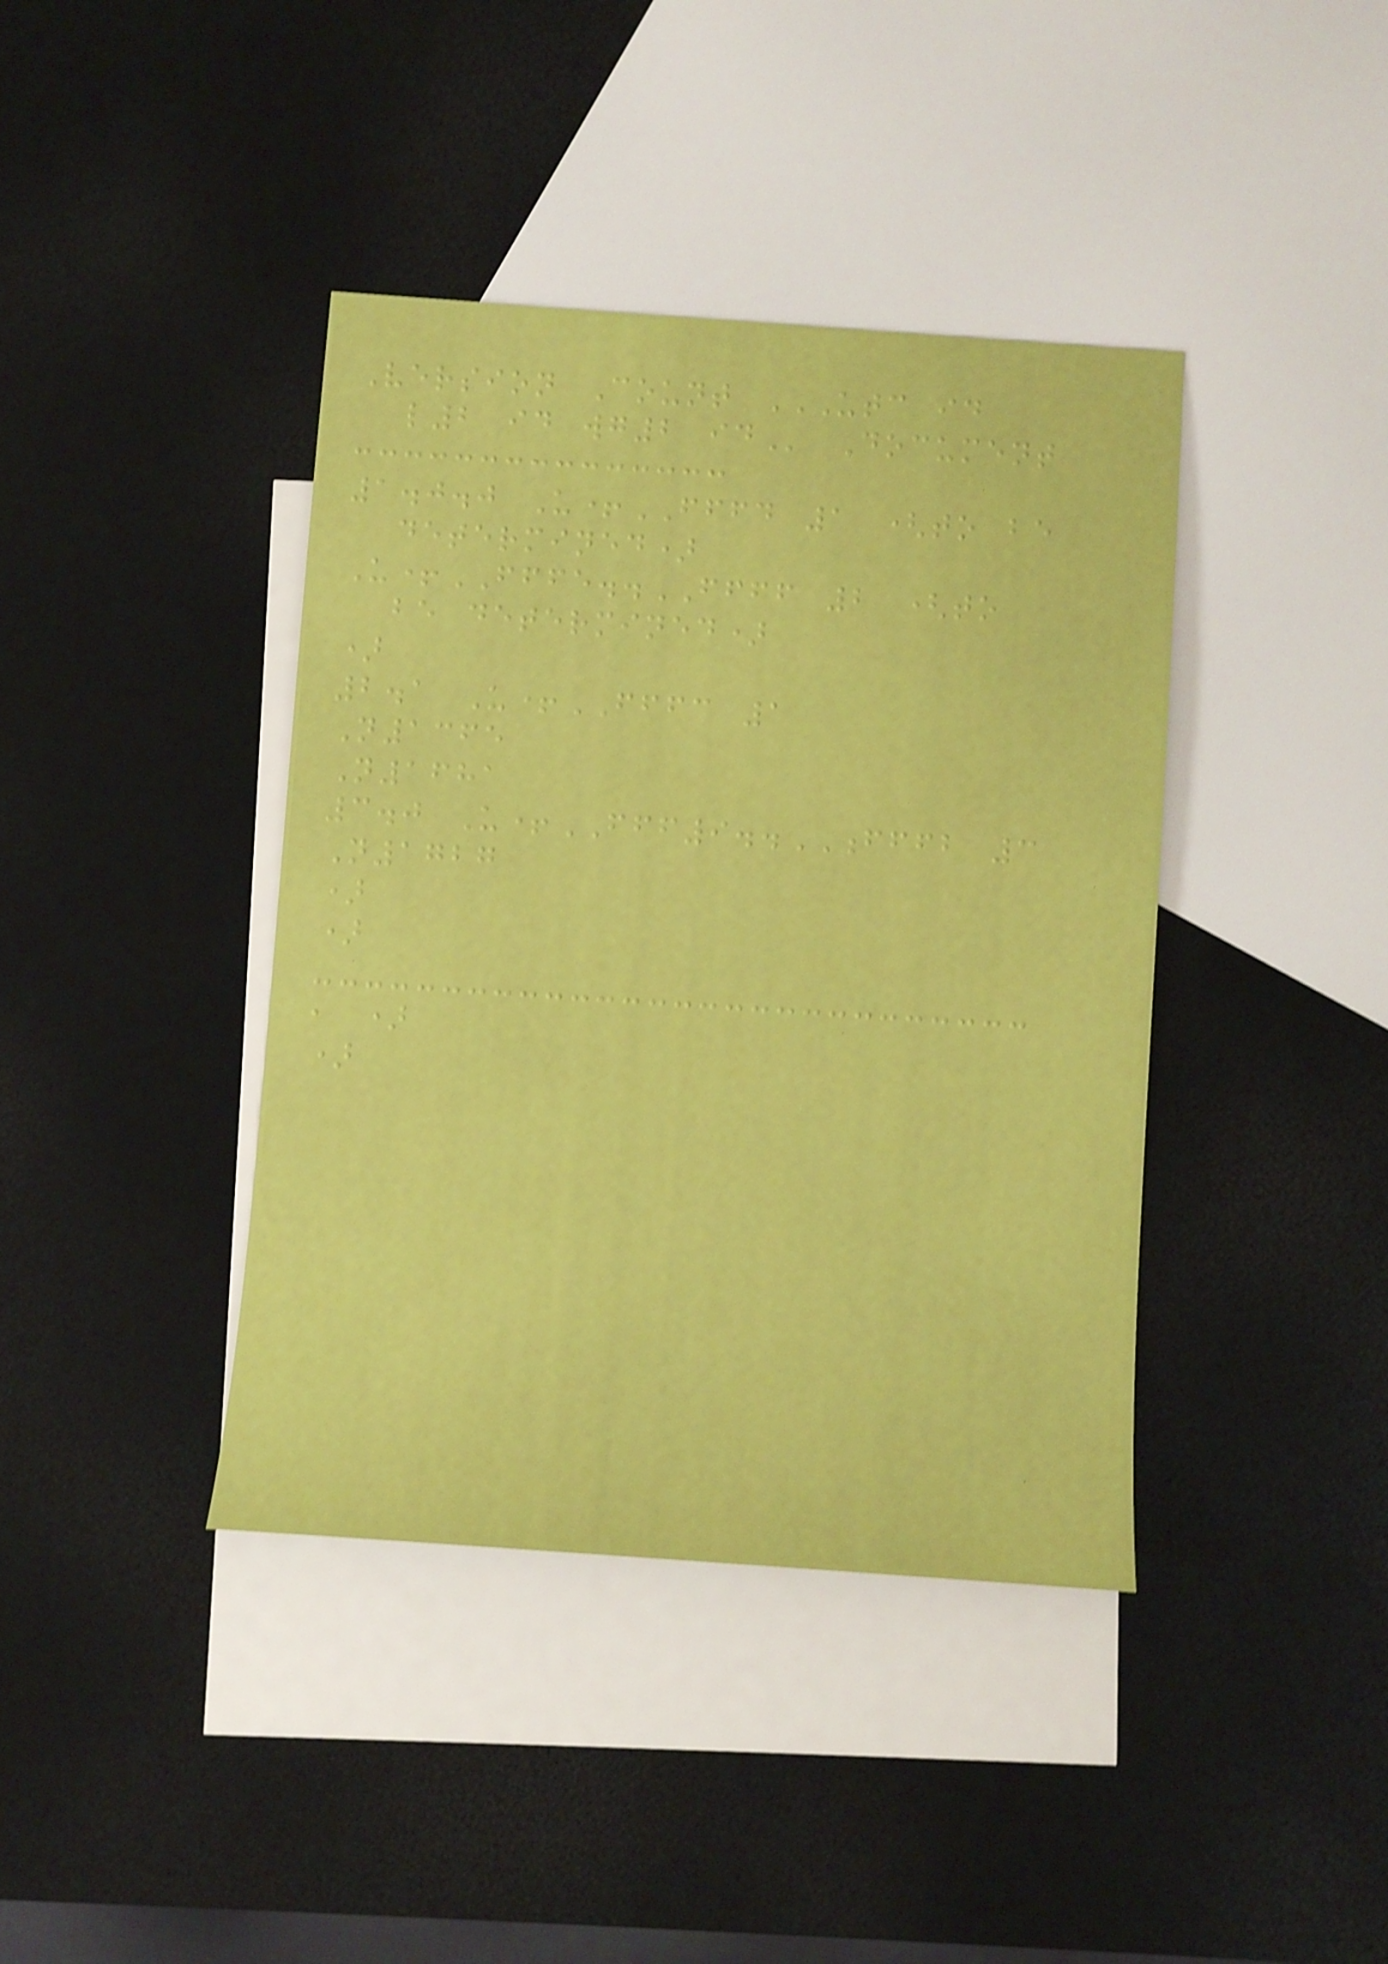Version Count UTC ID
L2 ID WG2 ID Document
1.0.0 U+FFFD 1 (to be
determined)
U+FFFE..FFFF 2 (to
be determined)
)
2.1 U+FFFC 1
N1365
N1681
3.0 U+FFF9..FFFB 3
N1727
)
)
, )
)
